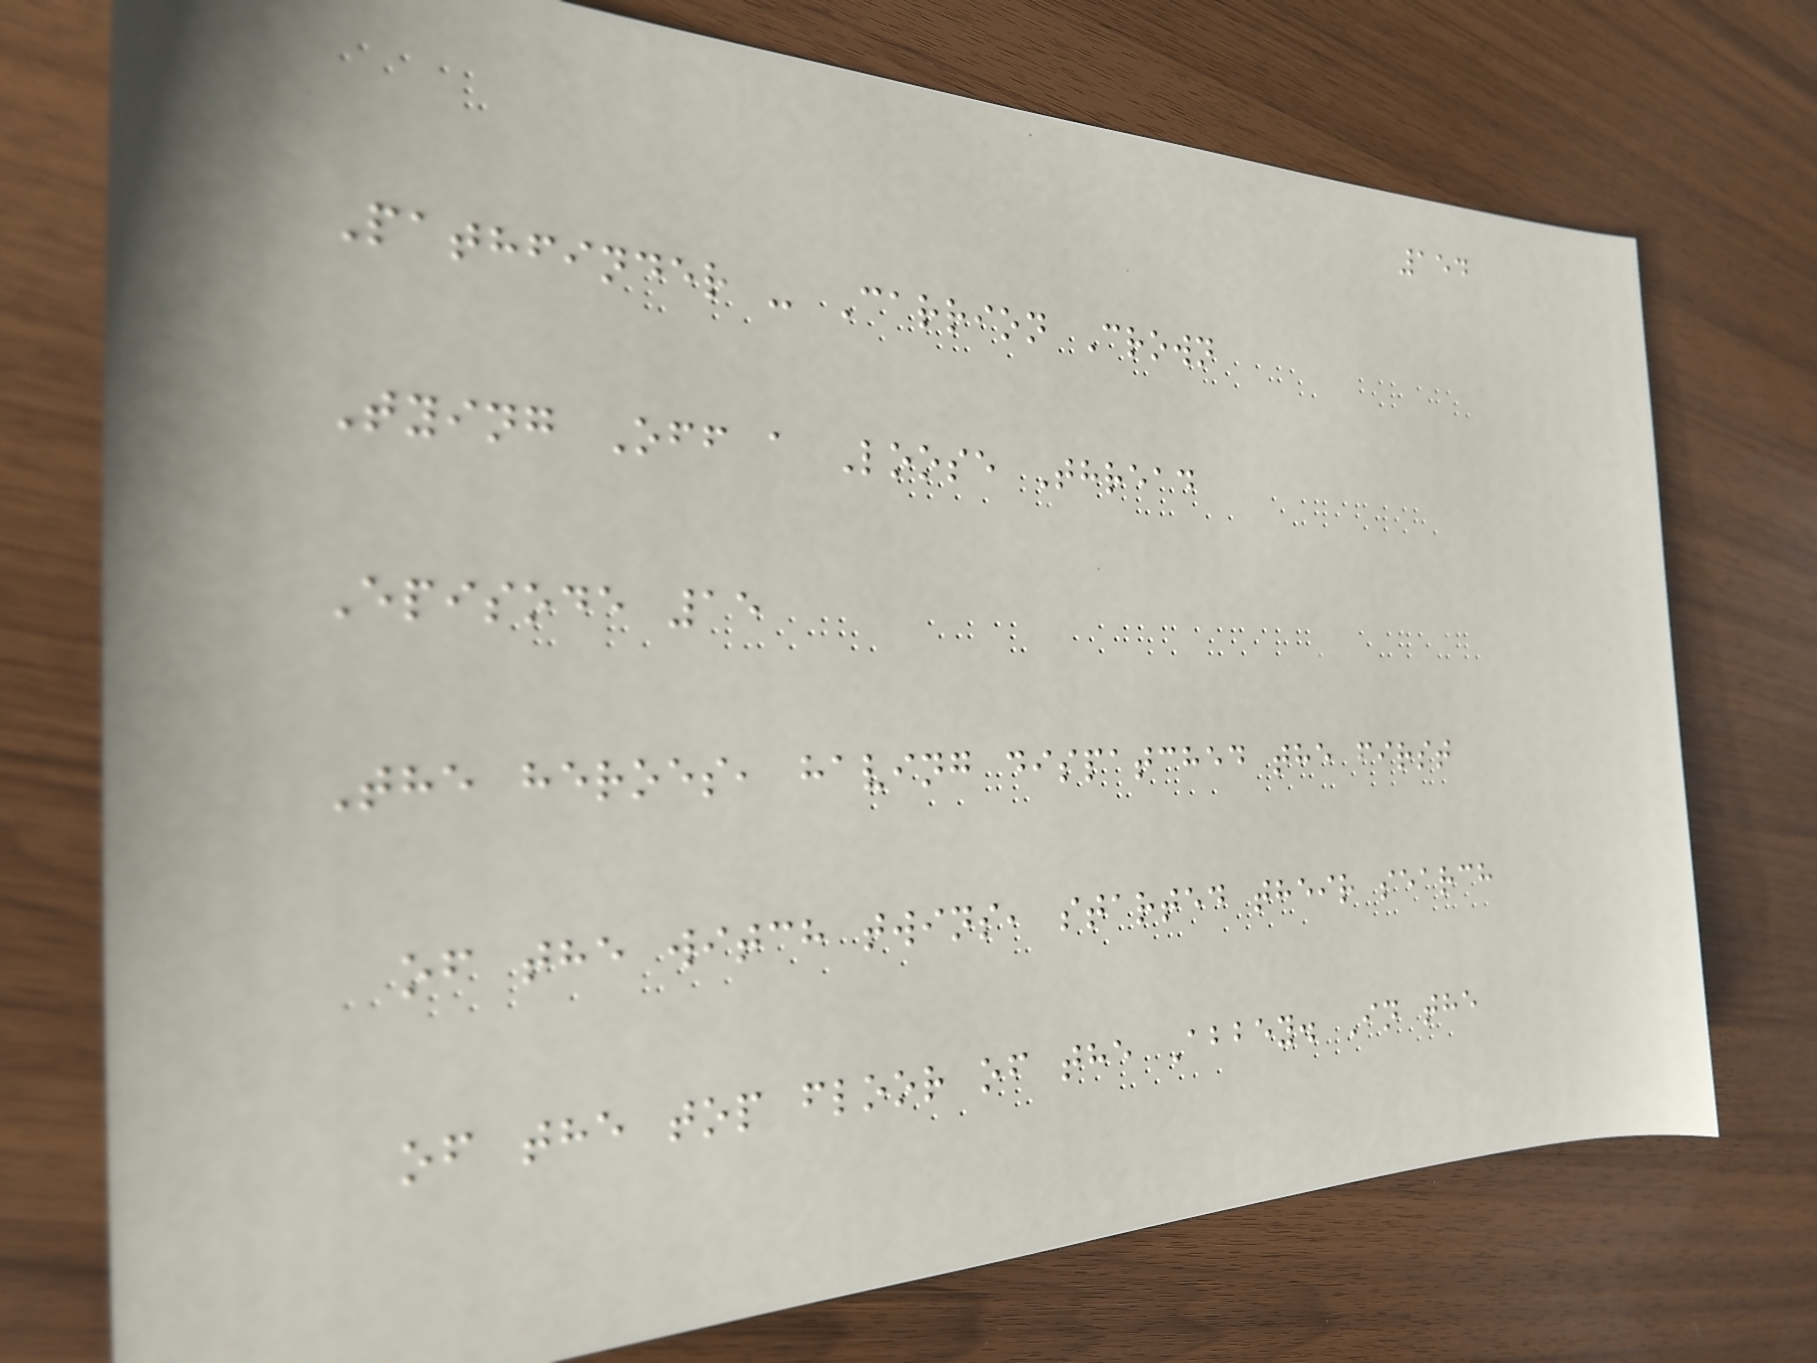154
Pathfinder - Carrion Crown
Tying Off a Loose Thread
Episode 15
The heroes, having dispatched the first
of the witch twins, started their search
of the top floor of the Abbey. In the
